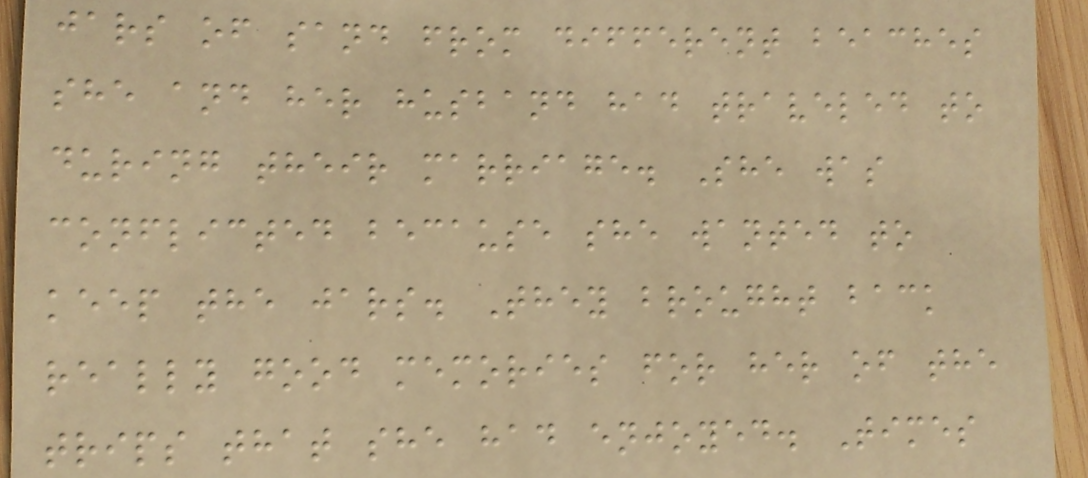jars of sand from different beaches
she and her husband had traveled to
during their marriage. She was
conflicted because she wanted to
keep the jars. They brought back
really good memories for her of the
trips that she had enjoyed. Times
